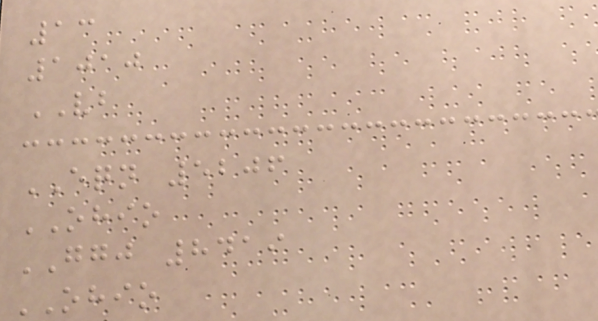13
1010
VB
EQN 5206
OHIO
GGJ 8419
OHIO
